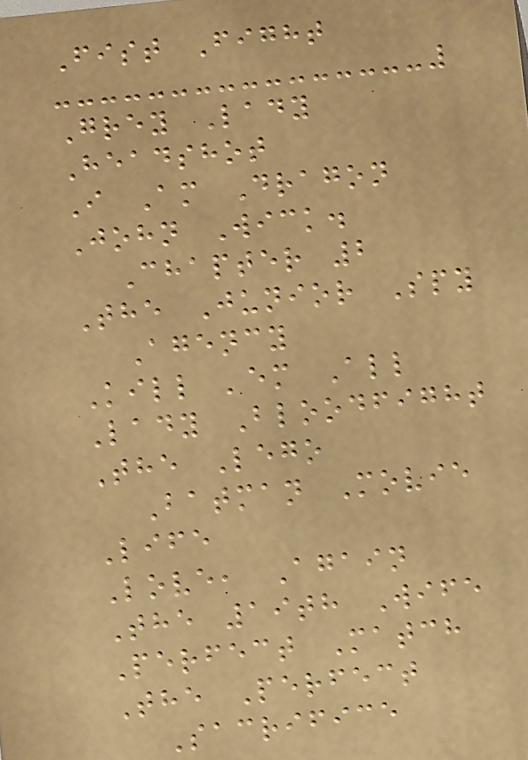Fist Fight
Grey Lady
Headshot
I Am Dragon
John Wick.
Chapter 2
The Junior Spy
Agency
Kill 'em All
Lady Bloodfight
The Lego
Batman Movie
Life
Love, Again
The 19th Wife
Perfect Match
The Perfect
Sacrifice
